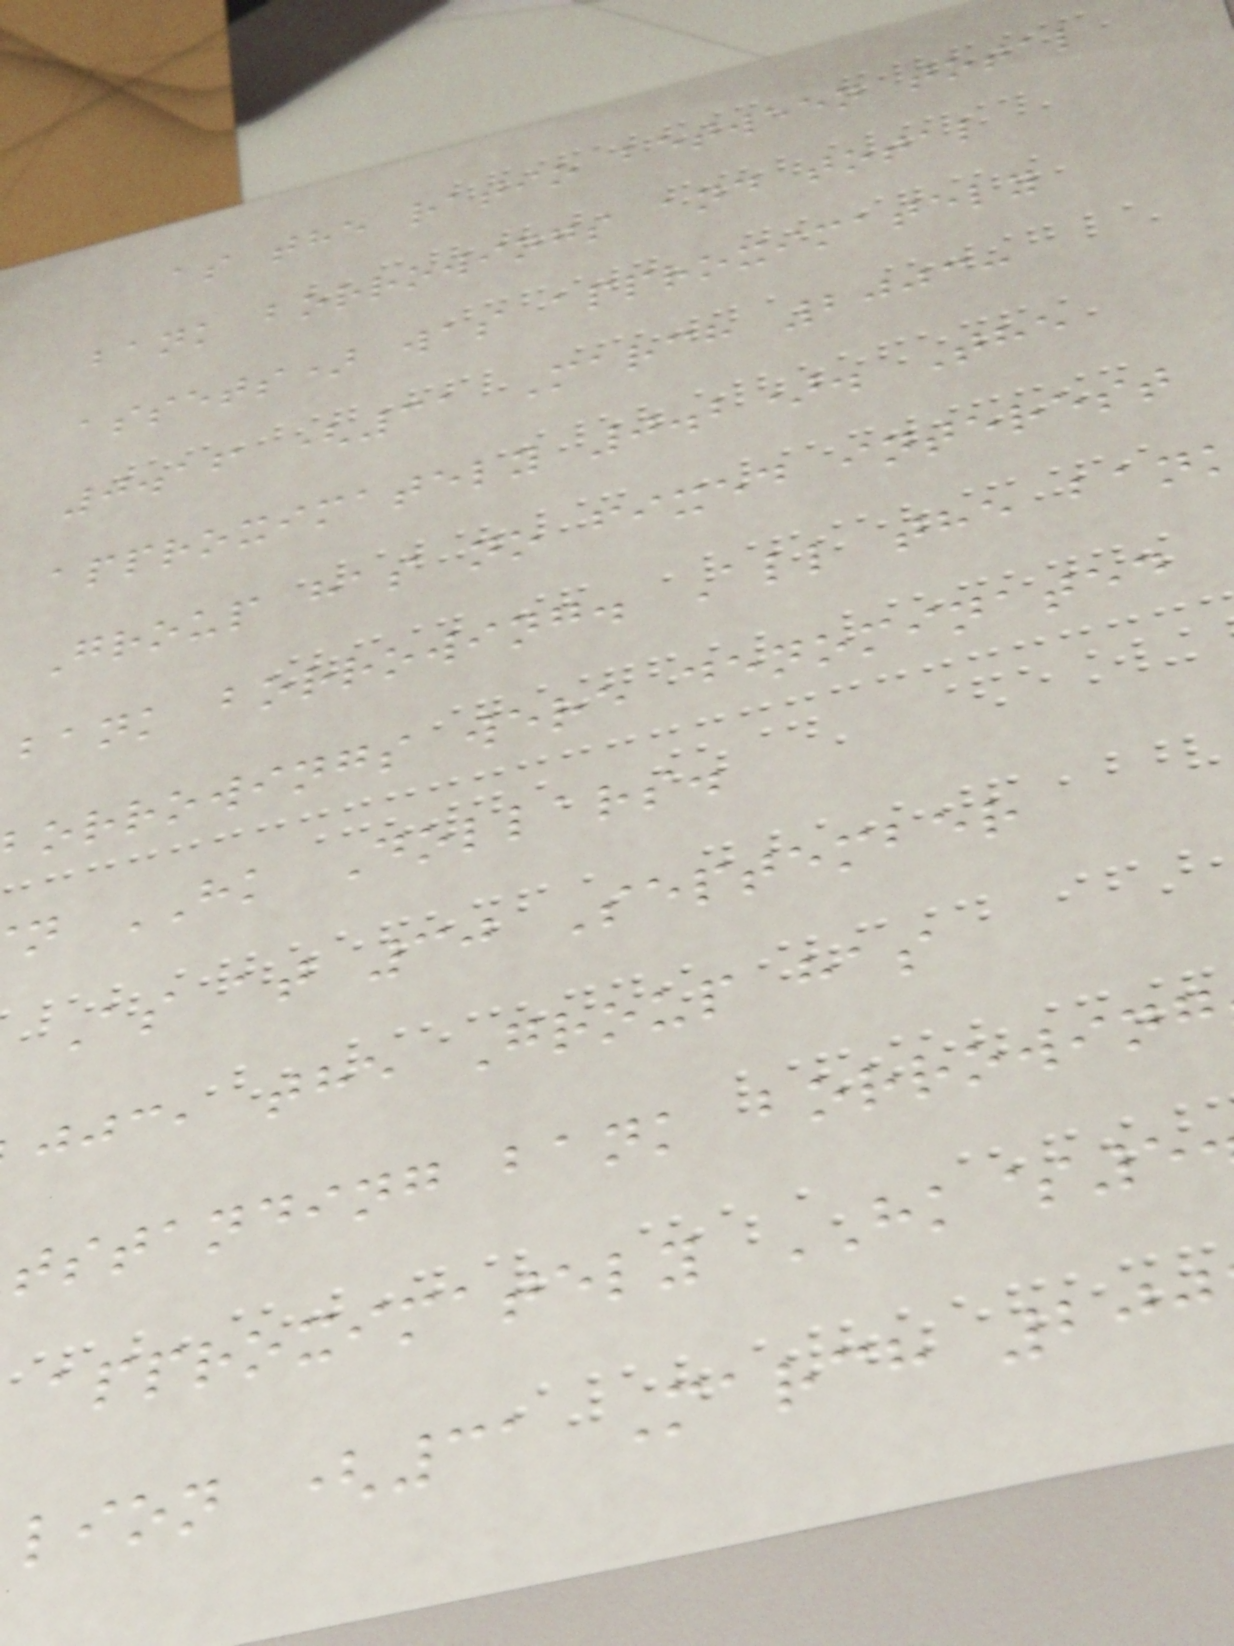as the ratio between total
bank borrowings and total
assets) was approximately
0.16 (31 March 2003:
approximately 0.2). The
Group has no fixed interest
bank borrowing. All the ban
orrowings were denominated
n HK Dollars.
As at 30 September
jjc, the Group has
tstanding bank borrowing
approximately HK$5
lion (31 March 200
